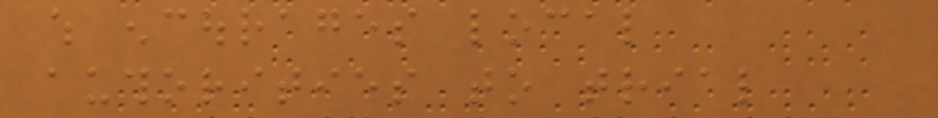which encourages local
authorities to trial
